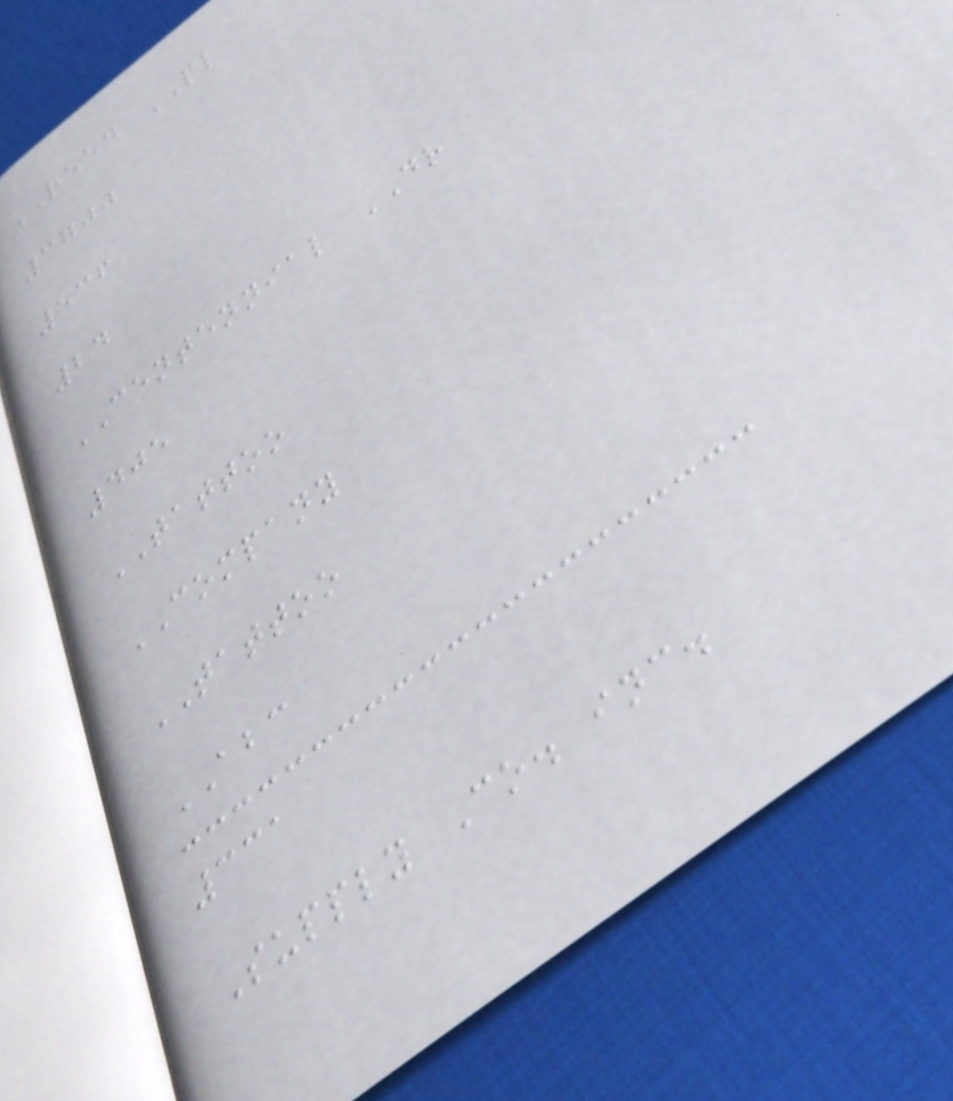REED PL
3700
536
24
CENTENNIAL DR
405
TATTOO
COMPANY
TATTOO
ABC
331
Supply Co. inc.
